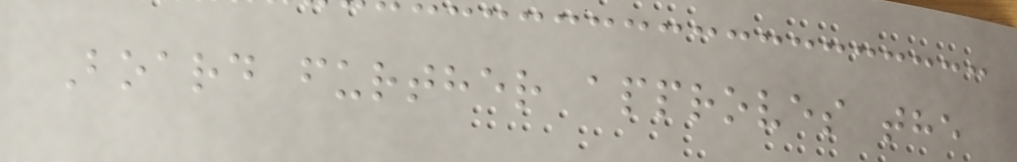Board further approves the
